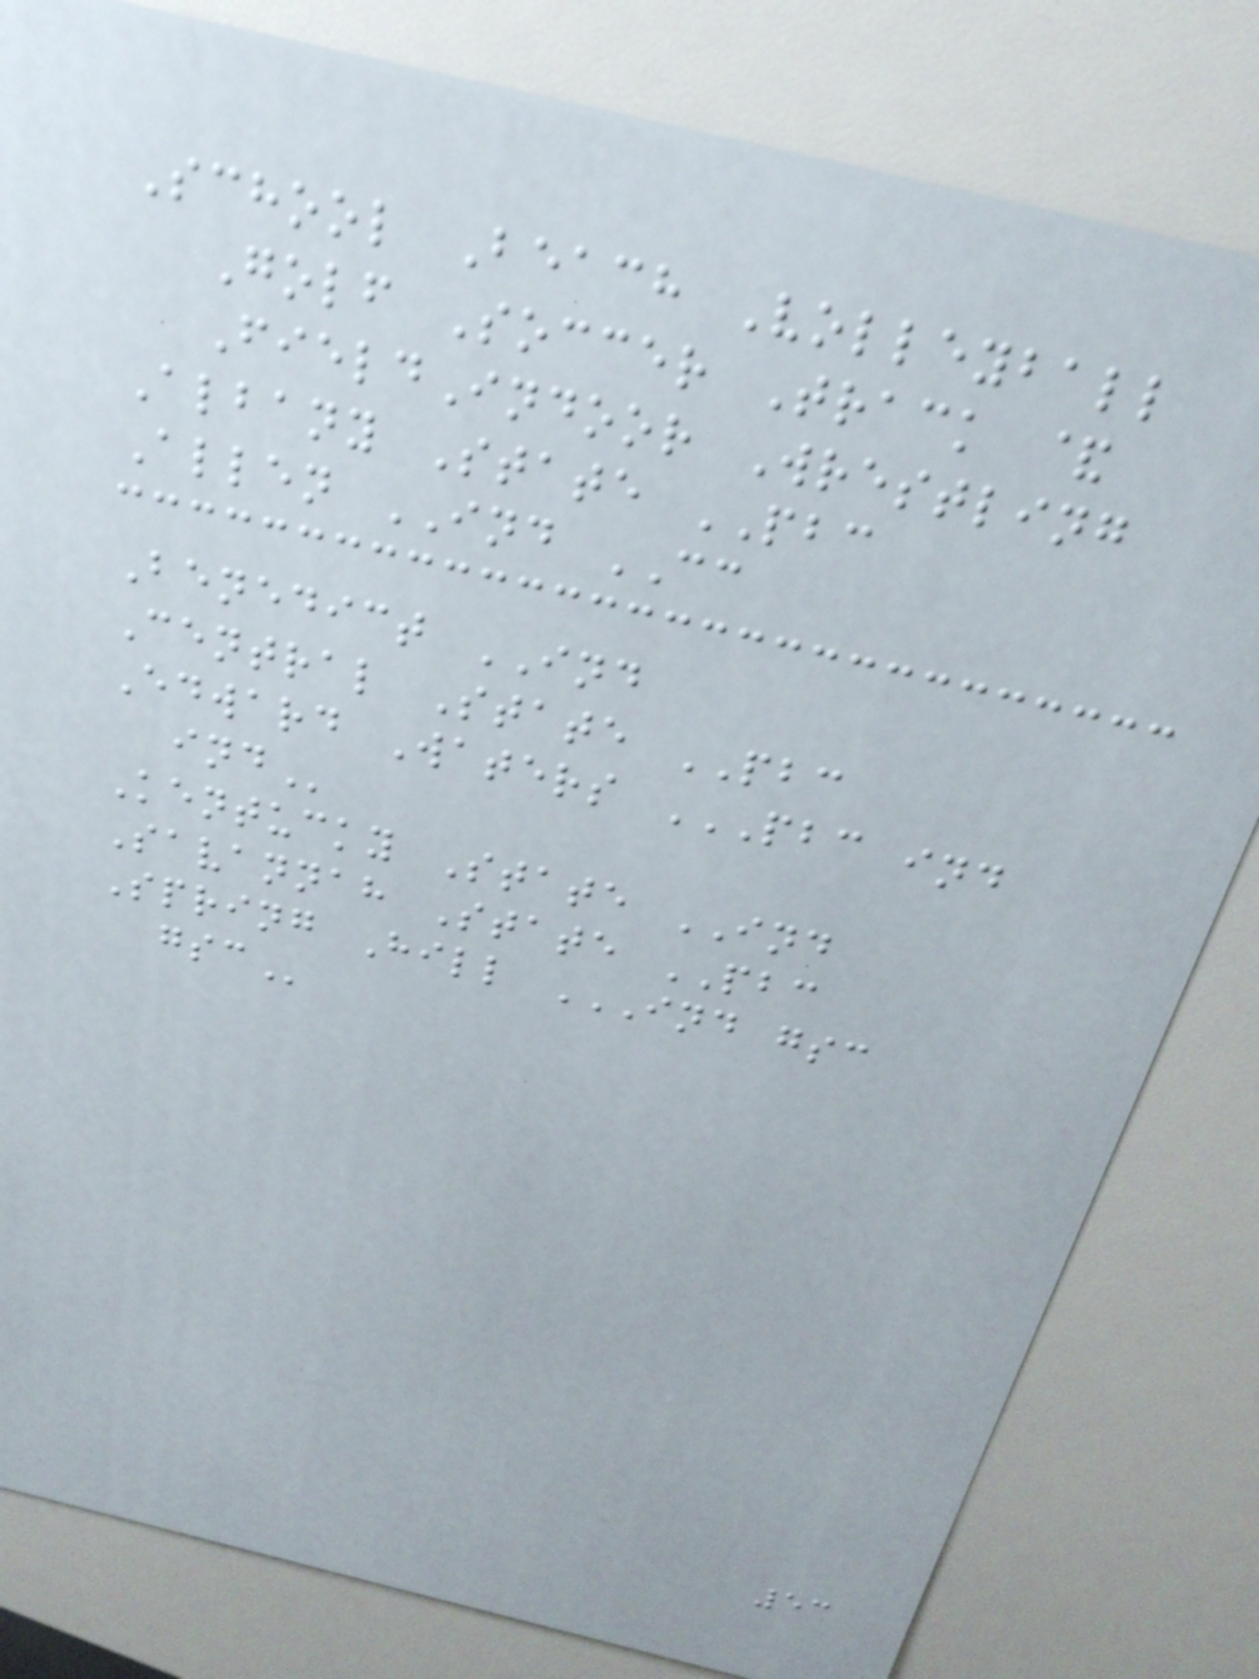School Beach Volleyball
Golf Soccer Track &
FieldIndoor Wrestling
Albany State PBC
Allen IND CC
Benedict IND
Central State PBC
Edward Waters PBC IND
IND
Kentucky State IND
Savannah State PBC
Spring Hill IND GSC
GSC
53
